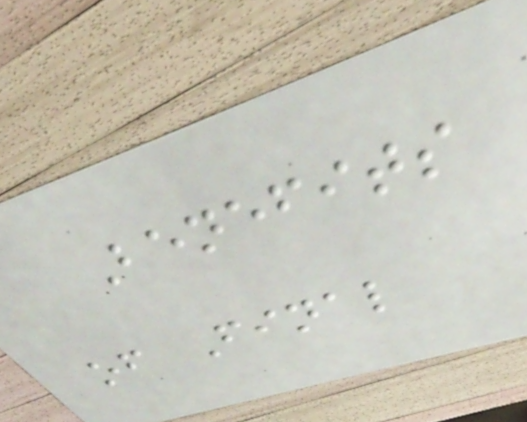Benefits
of Final
